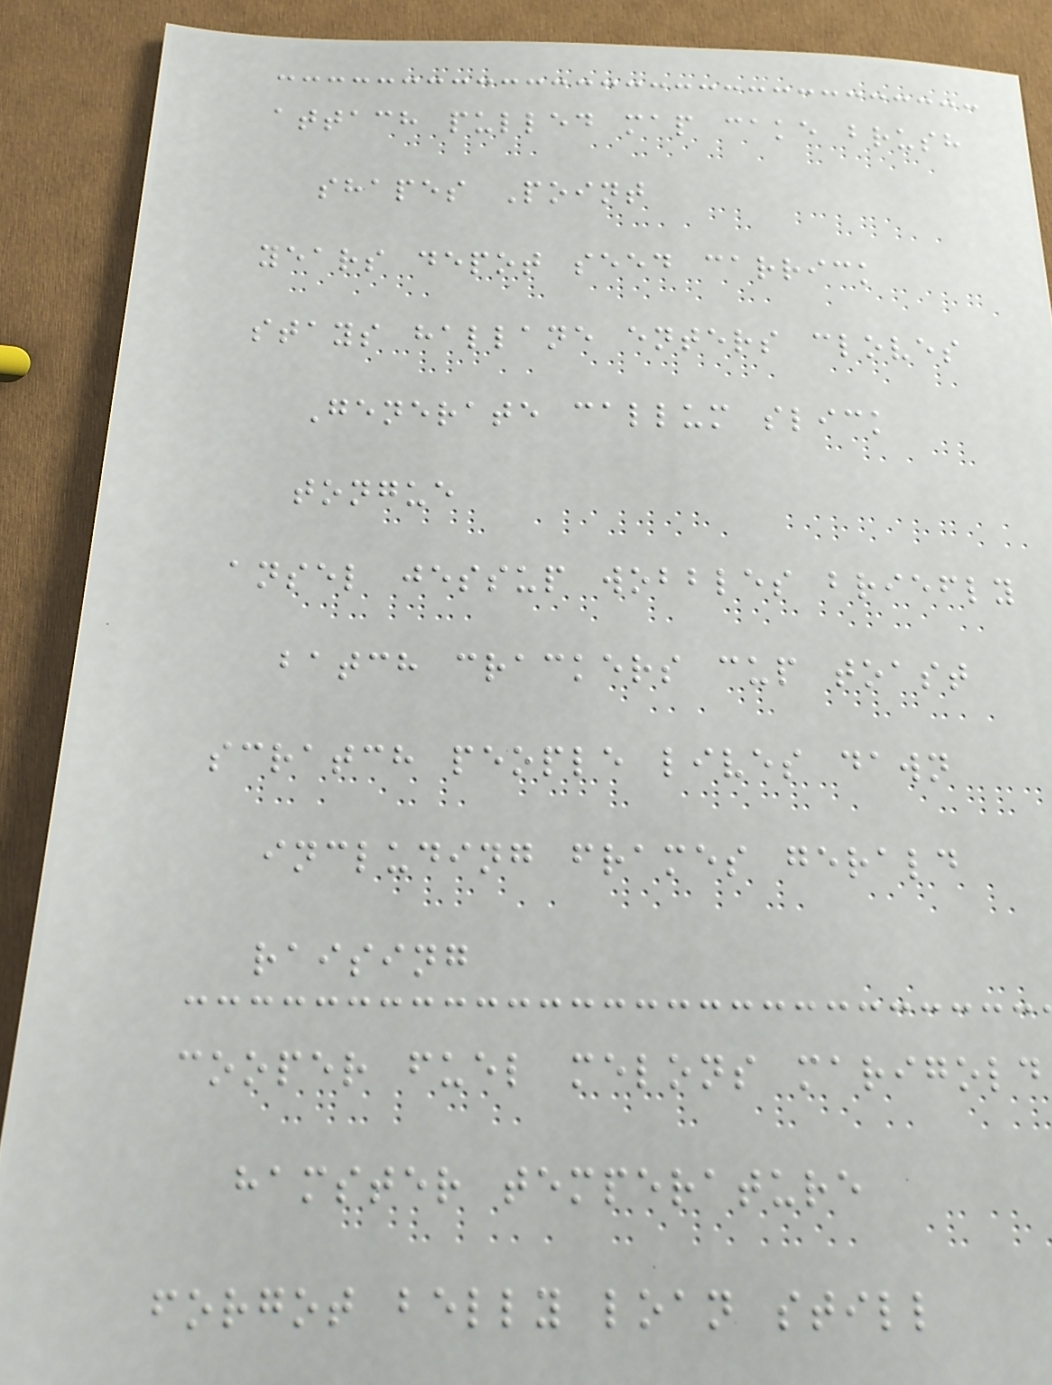attach pulled map cake brush
shapes Point
years depot seed carrick
stays hallane enters cloves
Generate callum slick
tongue
ansel jessup wobbles briefly
batch crackers cup toast
scratch people lives dawn
including frames gerald
raising
cooper fuel melons marigold
hamster temperature
forgot belly loan still
